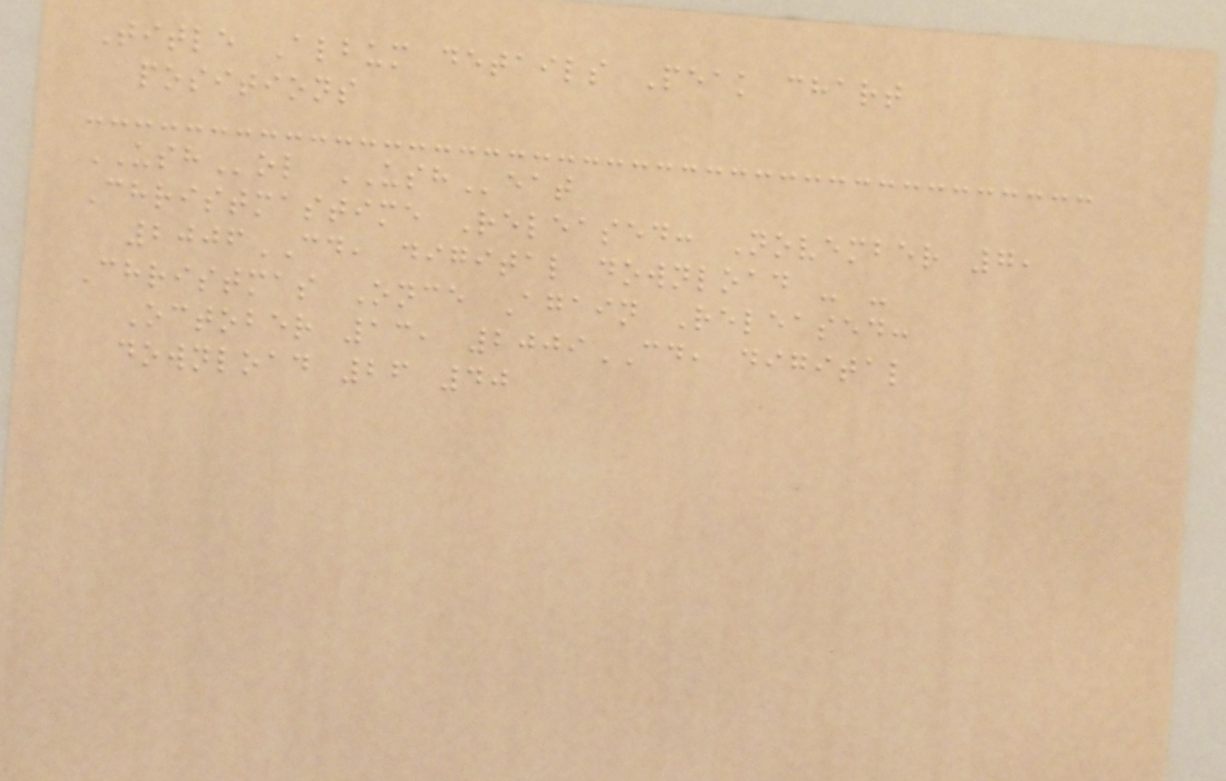Title Album details Peak chart
positions
USHol USHeat
Christmastime Released: November 7,
2006CD, digital download - -
Christmas Once Again Released:
October 13, 2009CD, digital
download 26 40
